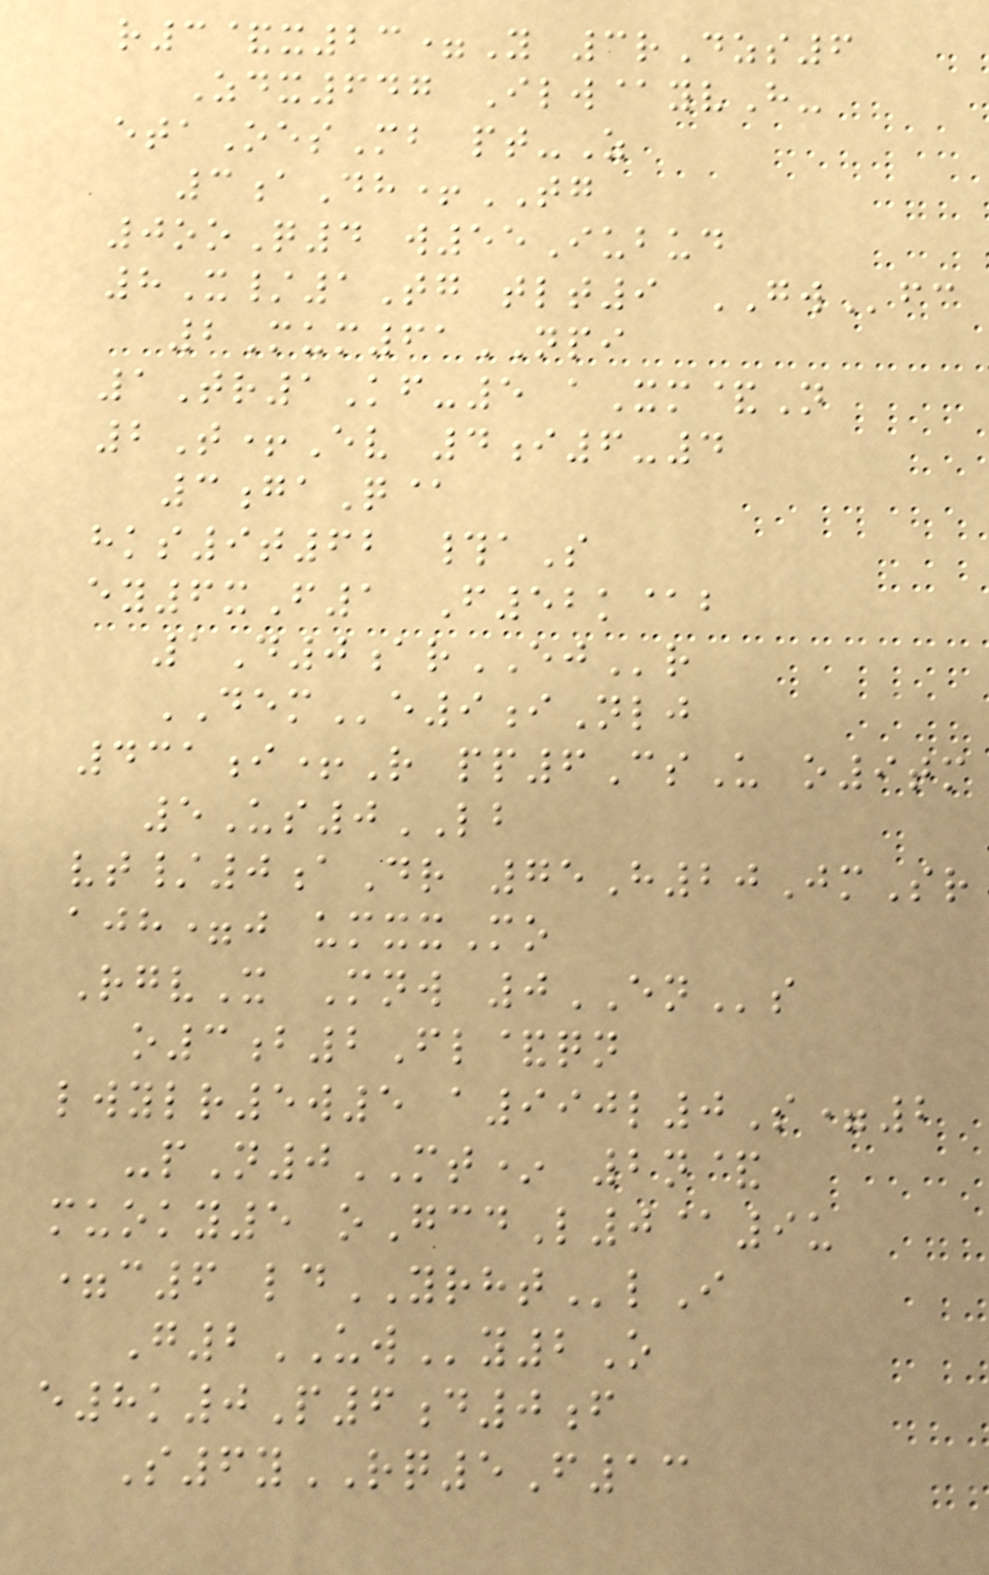r3&x23=Y 3rDzs6
Zdx647 Ilw@yvH-
etaOesMb pt-Z
3aDh+TG
0ooQ4 w55Iubud
8X/1Tg tlt9 GWfc
2Mum61NPI
1Tr1Kf-5 aXm&N
2T+Ev 4i6-4
3gaQ@
hks9t62 #aS
ey6xF1 F52k@b
1D0arEJr
DEMe9iNlj
431i+R pp6CsU o9tm
5Us0LB
vt/0aDr 75H20JmSr
ajh=j umxxMo
RgvX Mnw 0ENs
o3b2Fl&qn
lwylr5w5 a990l0S=2
-pN0MT* 2n&
muoky5 oGcdL0@9u
=c6 ldYRHTlI
G2UWy2O
e8k0P6d0f
S6yRQ5F13
